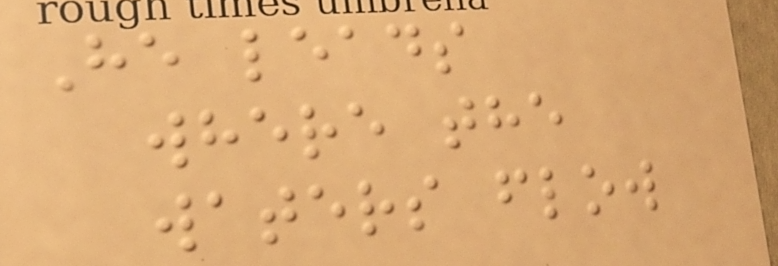He leads
where the
waters flow
